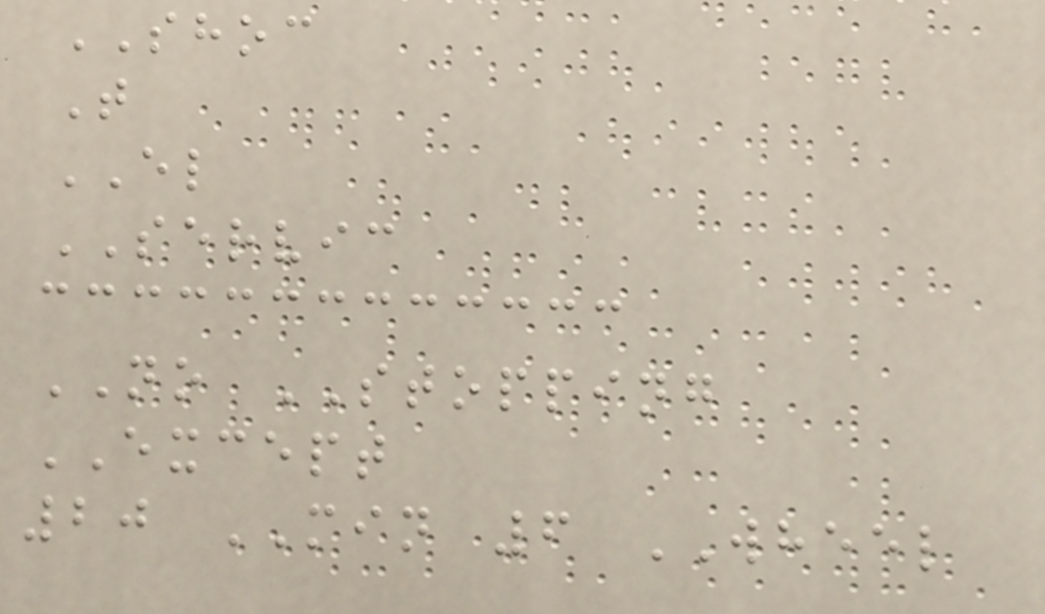SHOC
T
EL
SERVIC
NO STOPPING
EXCEPT
20 MIN 6 WHEEL
